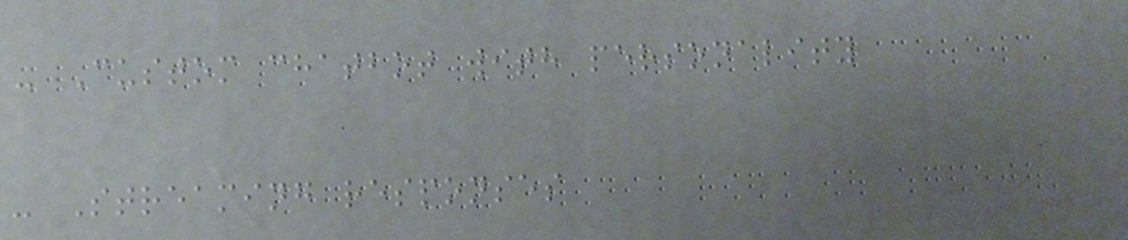- Custom chatbot with personality
- Streaming responses
